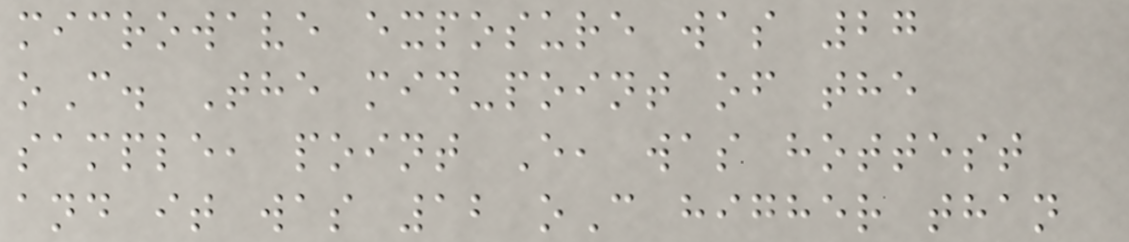microwave exposure was 27
oC. The mid-point of the
sample, point E, was hottest
and it was 12 oC higher than
